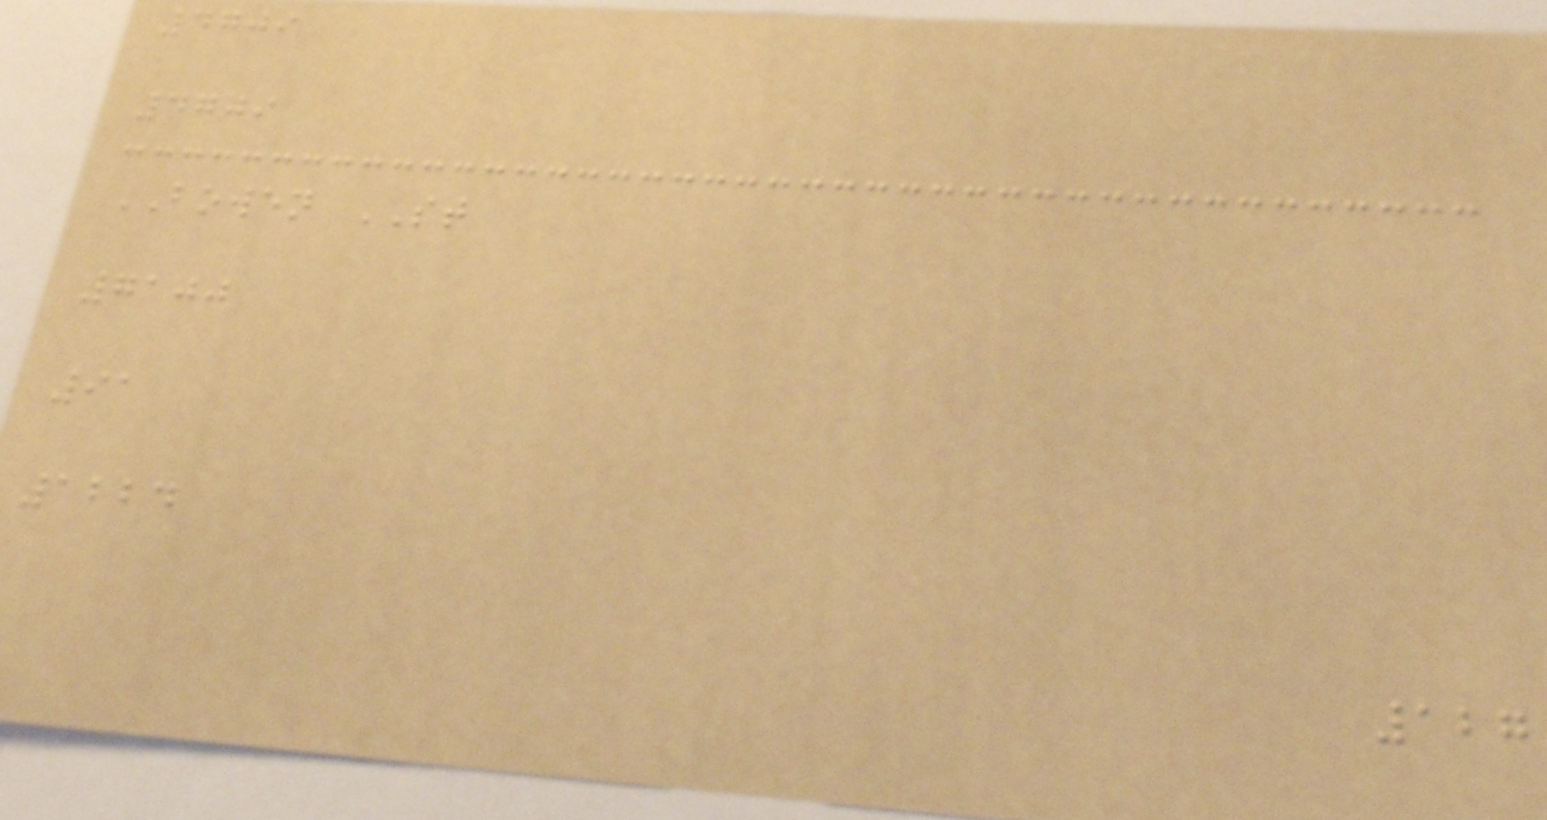4709
4709
BOWEN ST
7100
91
1224
127
